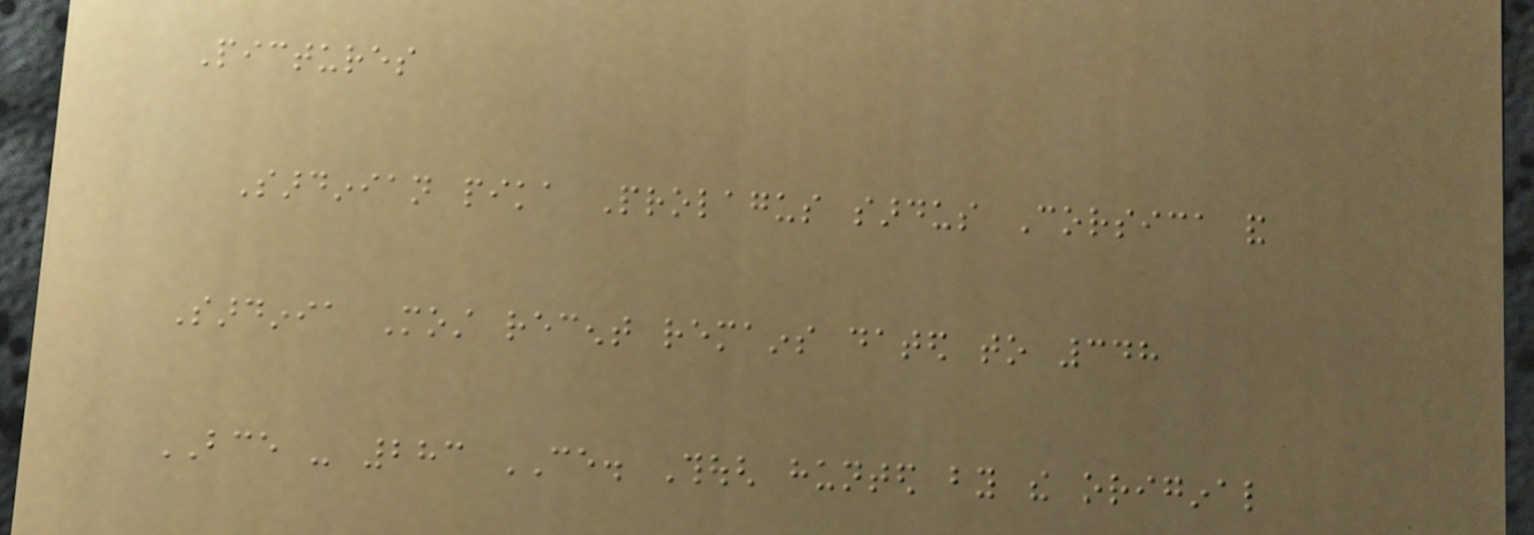Pictures
Sardinian pika Prolagus sardus Corsica and
Sardinia Most recent remains dated to 348
BCE - 283 CE. Though hunted by the original
